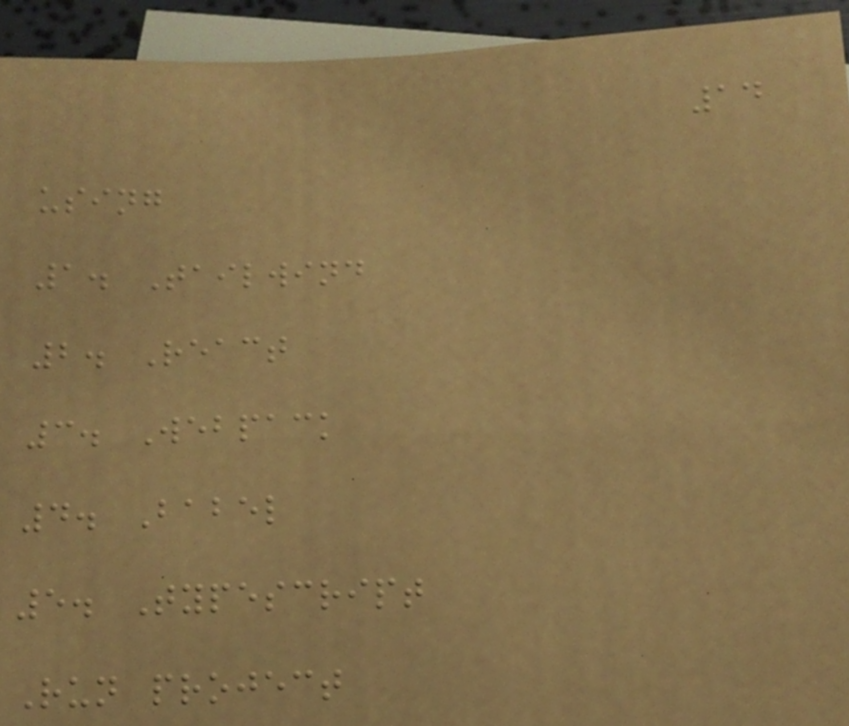14
using
1. Tailwind
2. React
3. Webpack
4. Babel
5. Typescript
Run project
